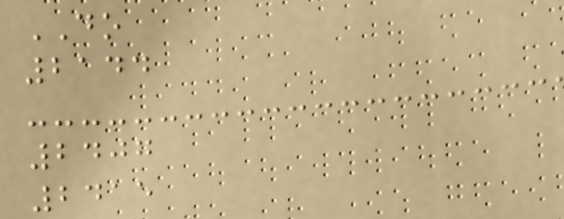DO
2144
2407
2415
